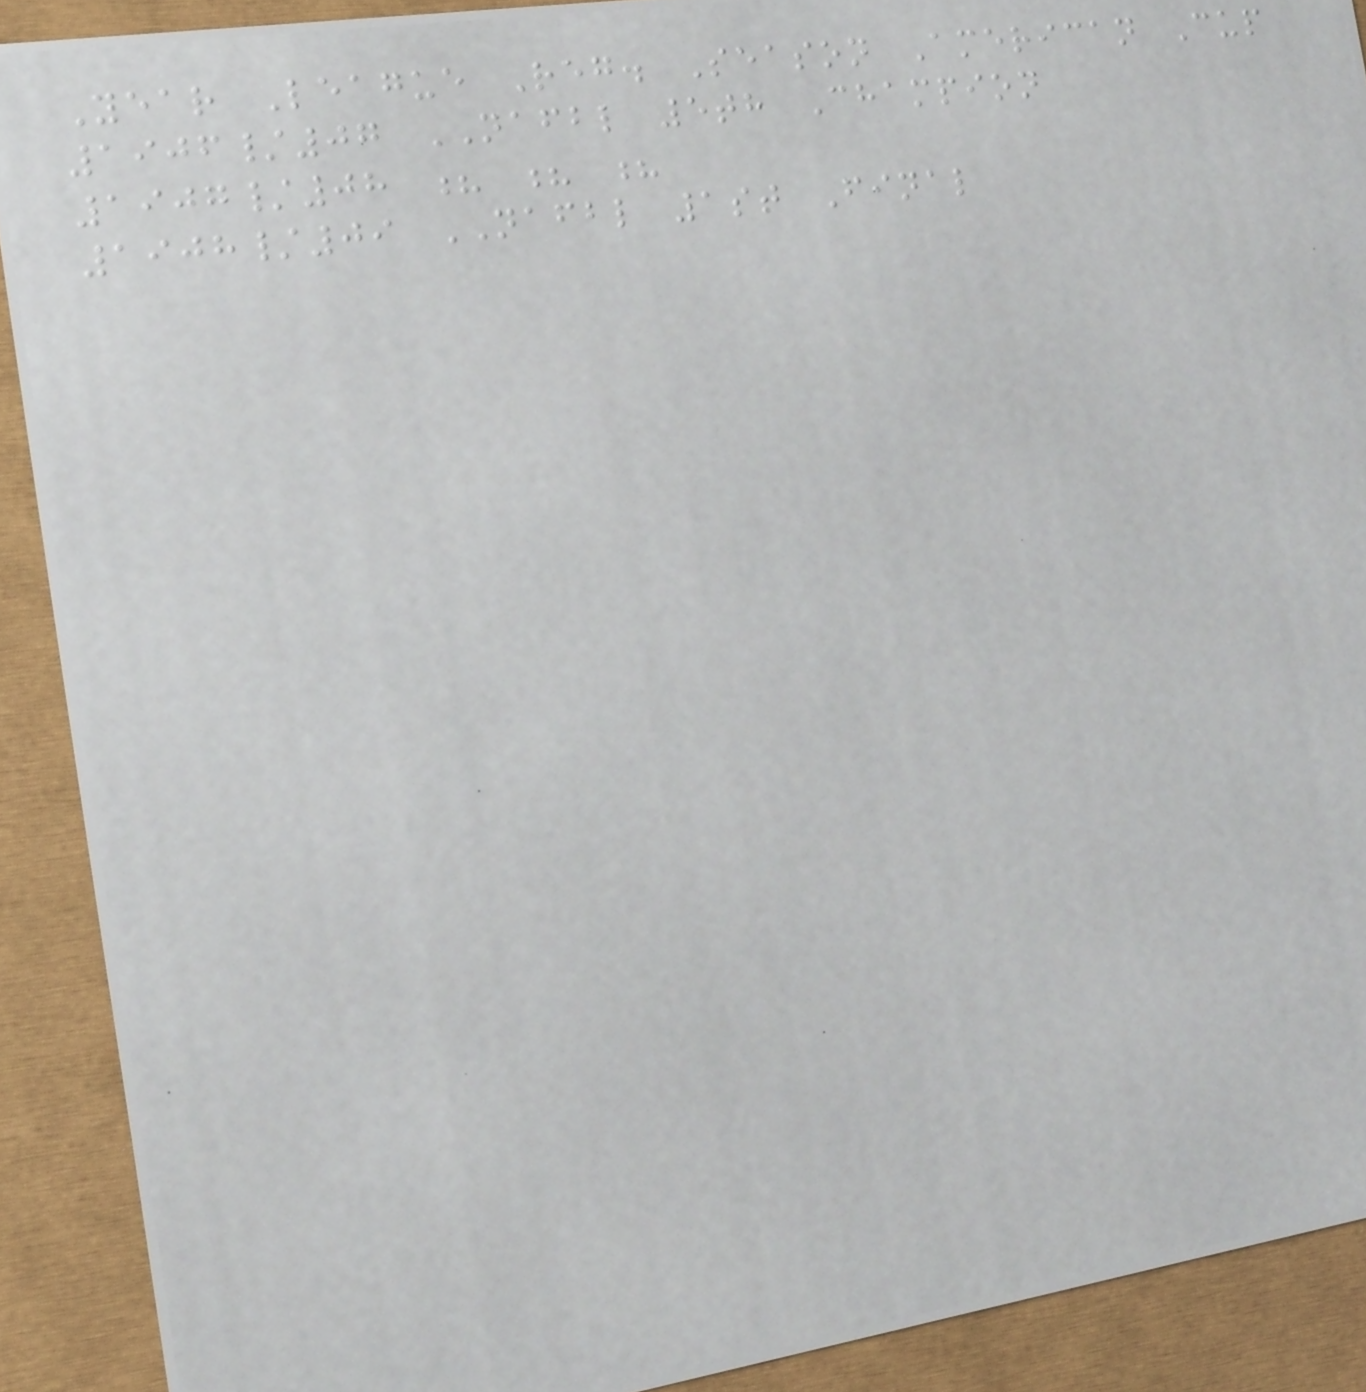Year League Reg. Season American Cup
1906/07 NAFBL 5th Champion
1907/08 ? ? ?
1908/09 NAFBL 1st Final
